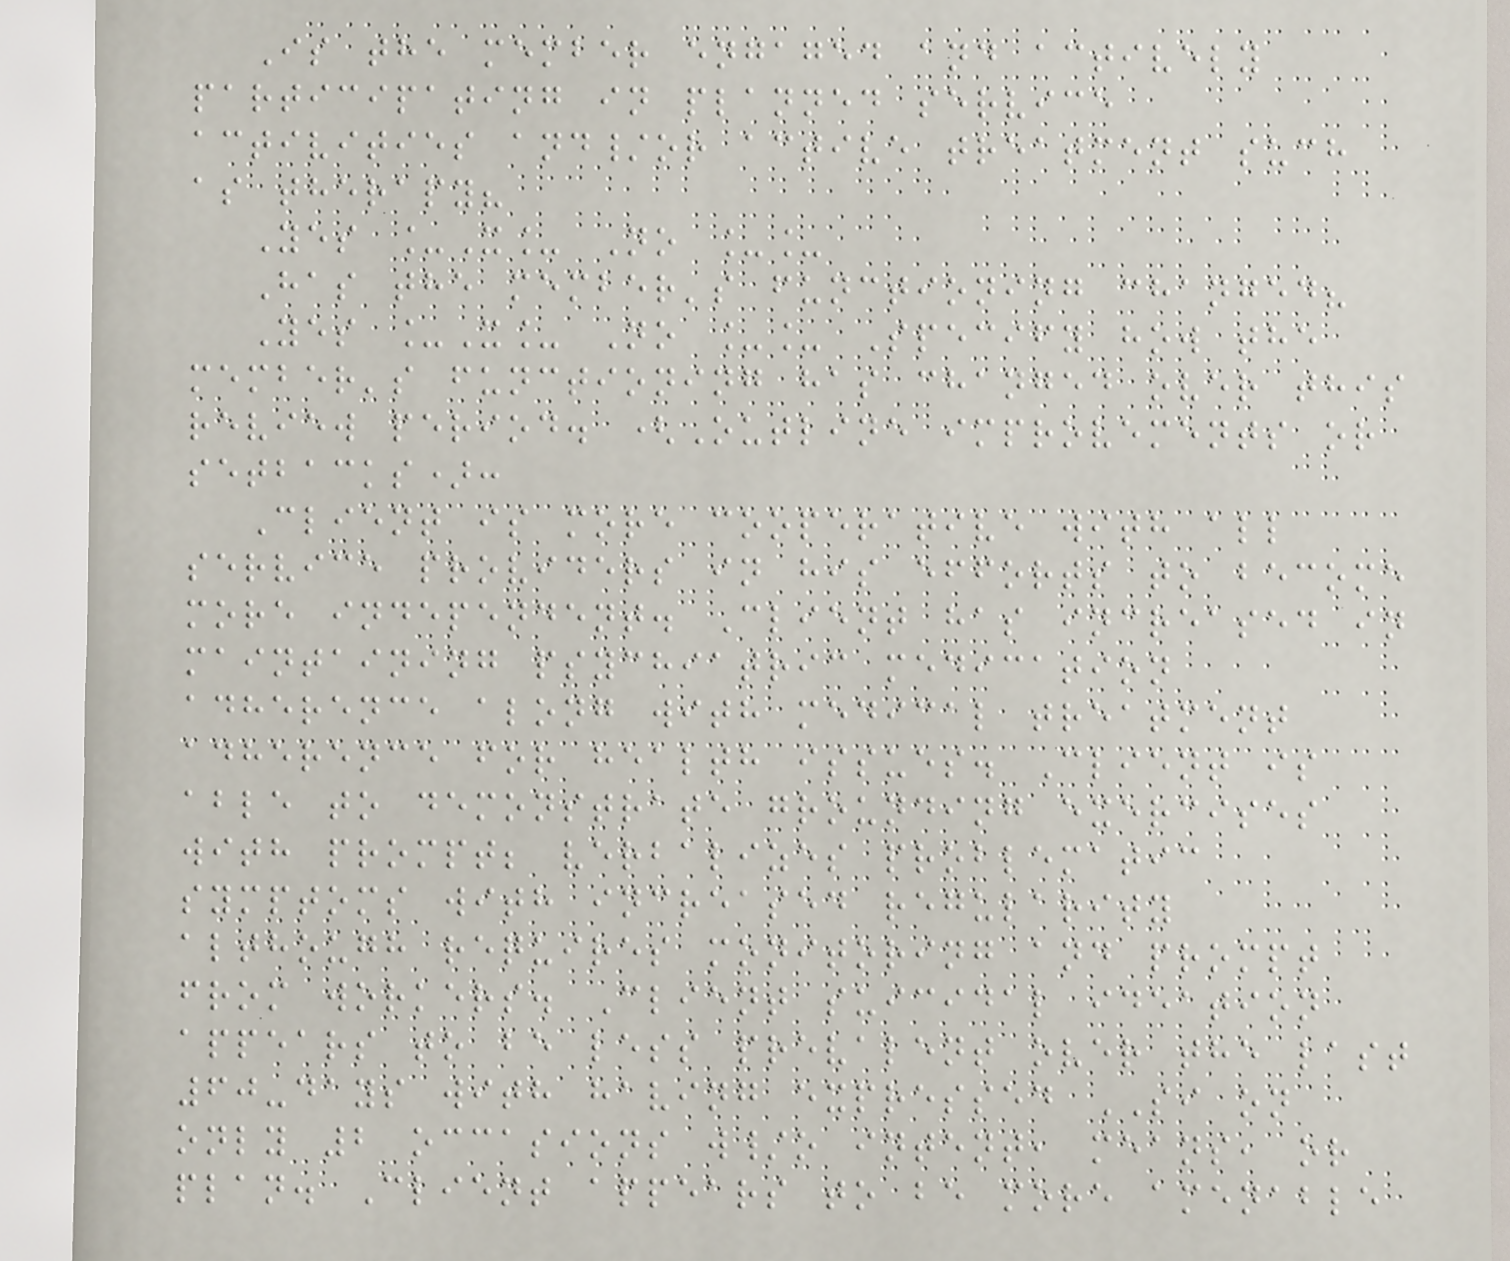Is the member engaged and actively
participating in planned service
activities and/or active treatment such
as therapy?
Yes _X_ No __
Has the member's functioning changed?
Yes _X_ No __ Specify how the
member's functioning has changed over this
review period. (Outline improvements or
setbacks):
Client is more cooperative with all
service providers in his efforts to become
more independent. Client has increased in
maintaining psychiatric medication
adherence along with medical treatment
adherence for health issues. Client is
able to demonstrate grounding exercises
with prompt; verbalizes problematic
symptoms with increased regularity
although requires monitoring and prompt
from workers. Client suicidal ideation
appears to be less prevalent over the last
60-days with having expressed SI on
only 2 occasions w/o intent, means, or
plan. Client appears to be more amenable
